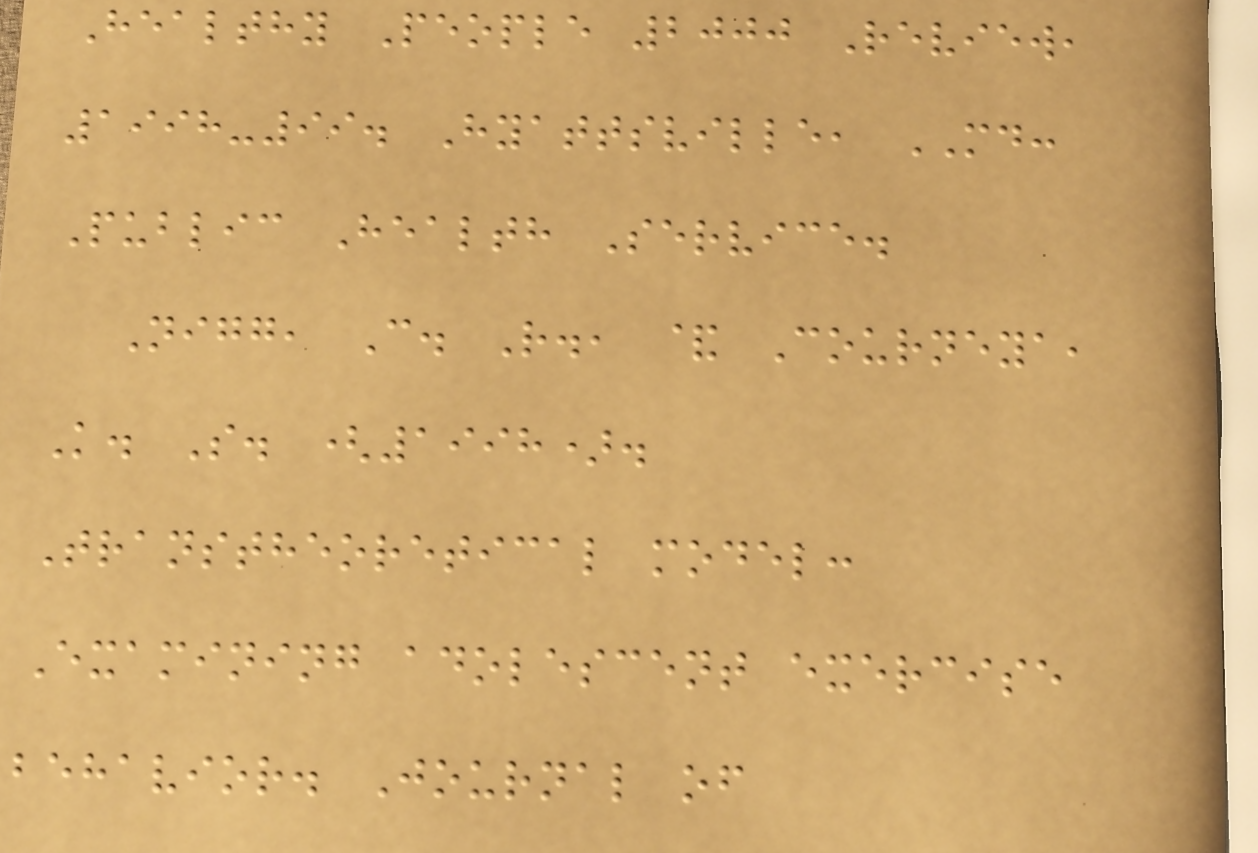Healthy People 2000 Review,
1998-99. Hyattsville, MD:
Public Health Service.
Nigg, C. R., & Courneya,
K. S. (1998).
Transtheoretical model:
Examining adolescent exercise
behavior. Journal of
